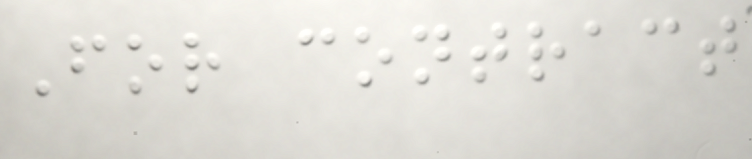For contract
